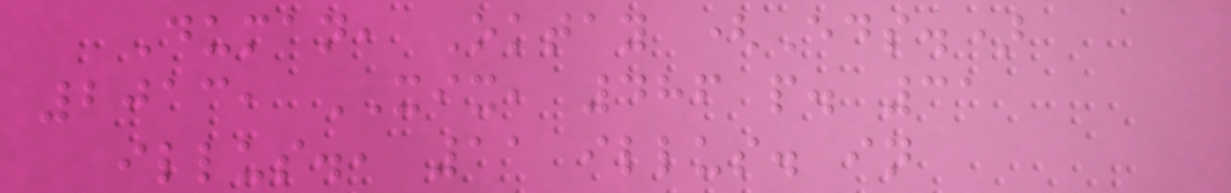Duman, Oktay (Eds.)
2013, XIX, 486 p. 31
illus., 11 illus. in
